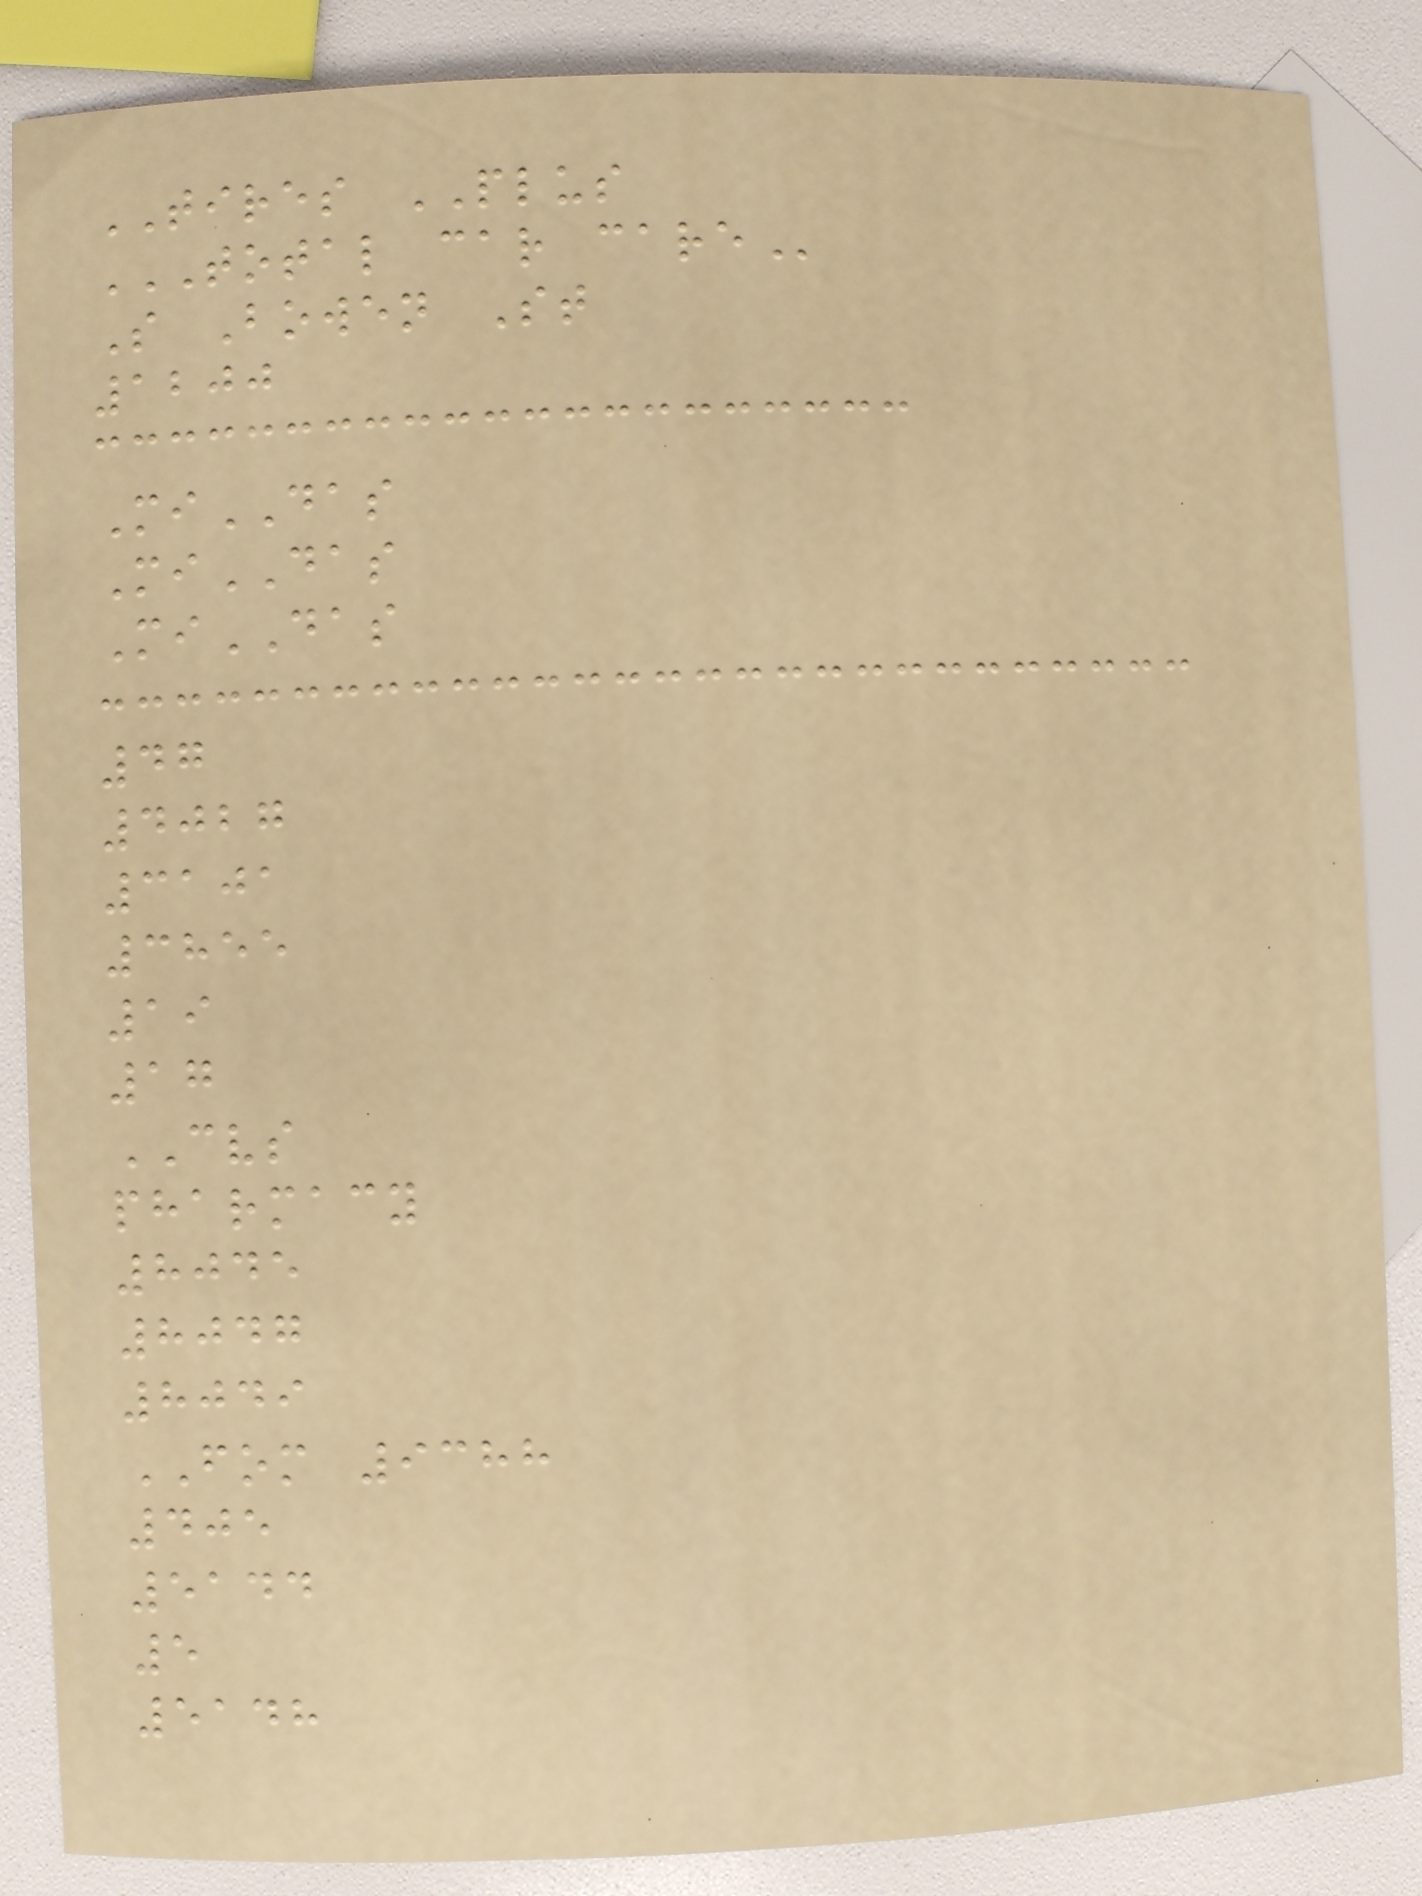TIRES PLUS
TOTAL CAR CARE
S Bowen St
1200
MiDAS
MiDAS
MiDAS
47
4027
3101
3855
19
17
CVS
pharmacy
8045
8047
8049
FOM 9388
405
5144
5
5148
